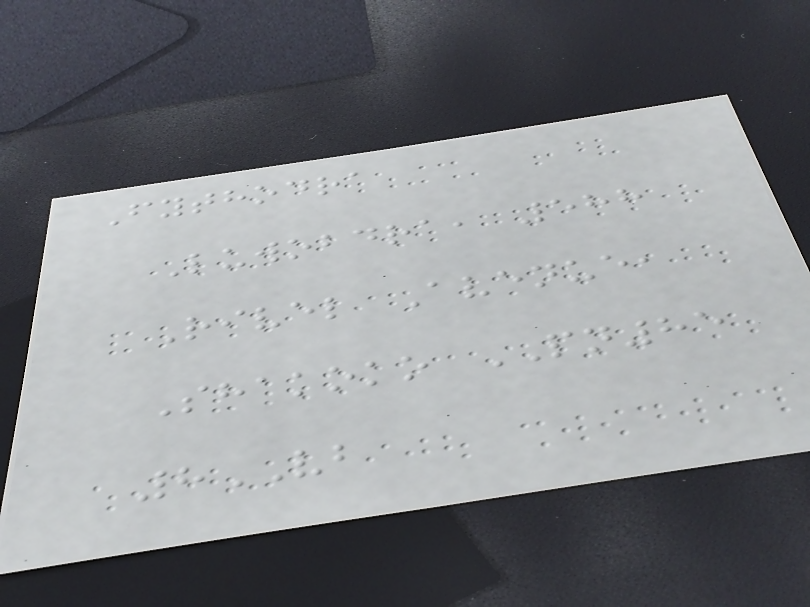Fythodra
Luwobdra, 588
Rivel Avenue,
Shakoko PN85
8VB
